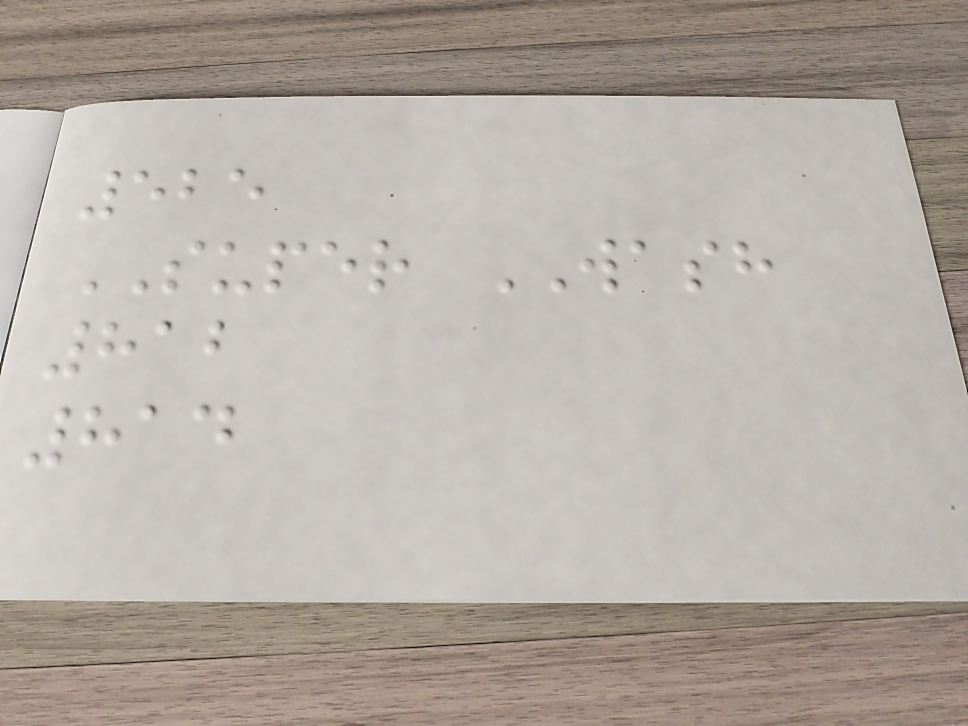525
SUPER WASH
812
814
